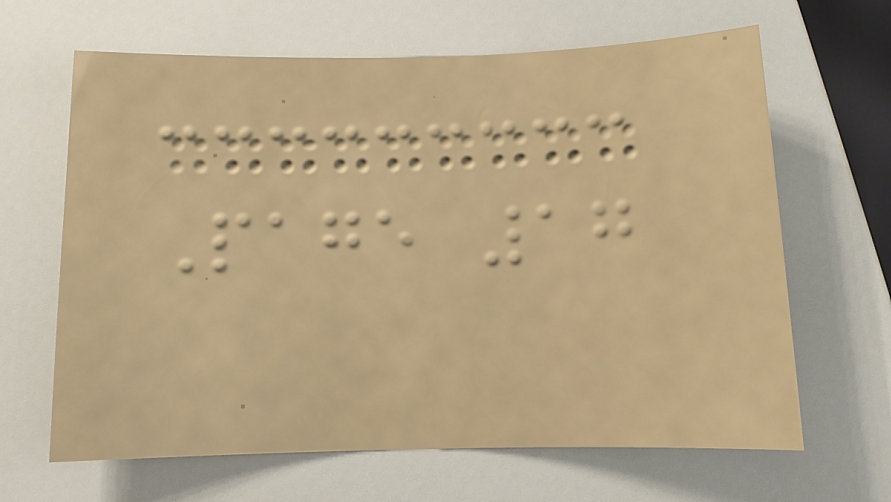Page 17
